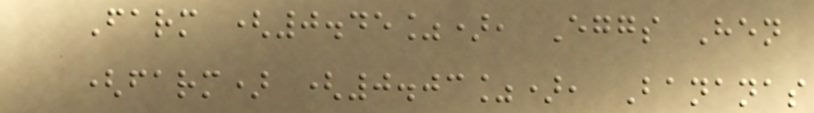Farm (0.45%), Eggs Hen
(farm) (0.03%), Bananas
